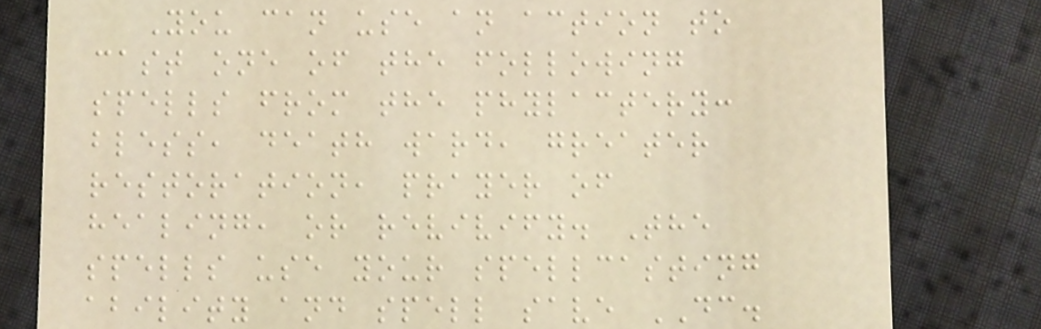You can use an action to
cast one of the following
spells from the phylactery:
bless, death ward, greater
restoration, prayer of
healing, or revivify. The
spells use your spellcasting
ability and spell save DC.
